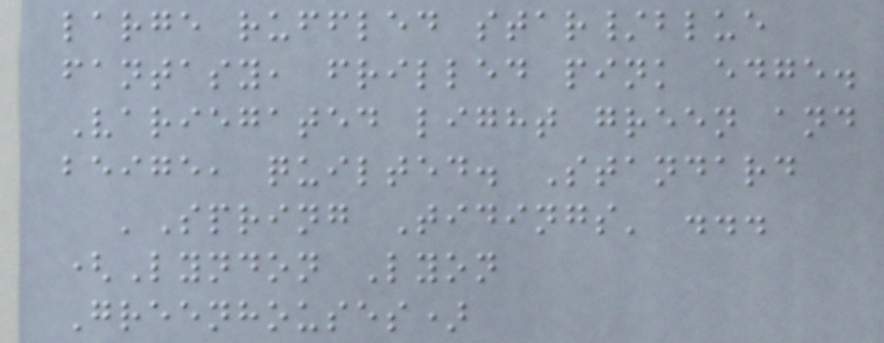large ruffled star/blue
fantasy, frilled pink edge.
Variegated light green and
beige, quilted. Standard
'Spring Tidings' ...
(Lyndon Lyon
Greenhouses)
